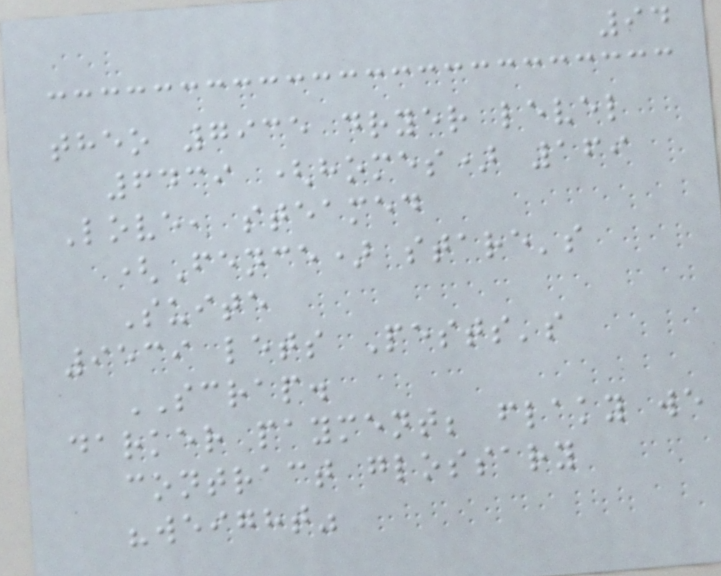94
theo 7935 dryer level
6439 (homes) 169
Love, steamed
(Fence) stare's
Suite
9539 lets Pests's
SCRAP.
darker payment; flaky we
contract glossary
"weight"
